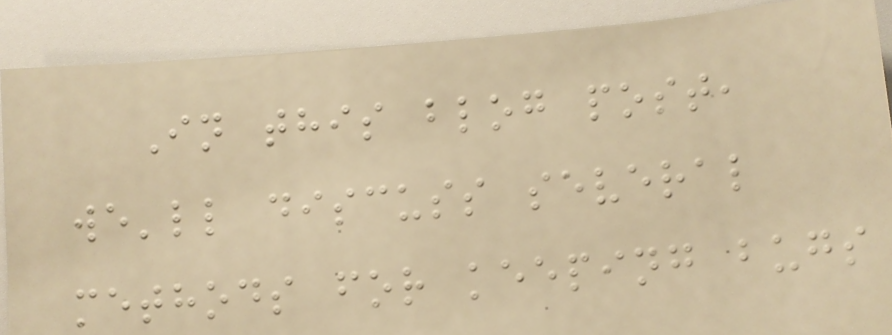In this blog post,
we'll discuss several
methods for keeping bugs
